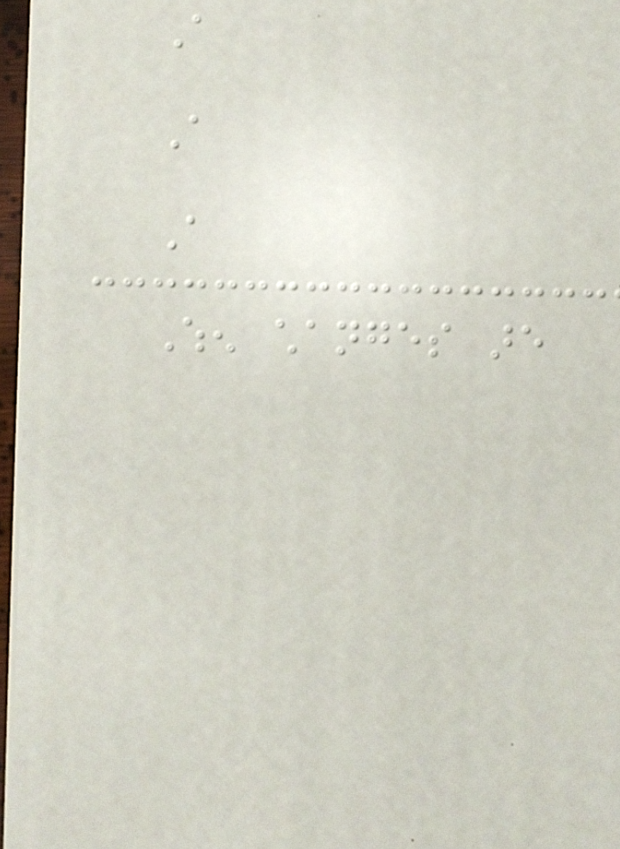A
A
A
When changes are
